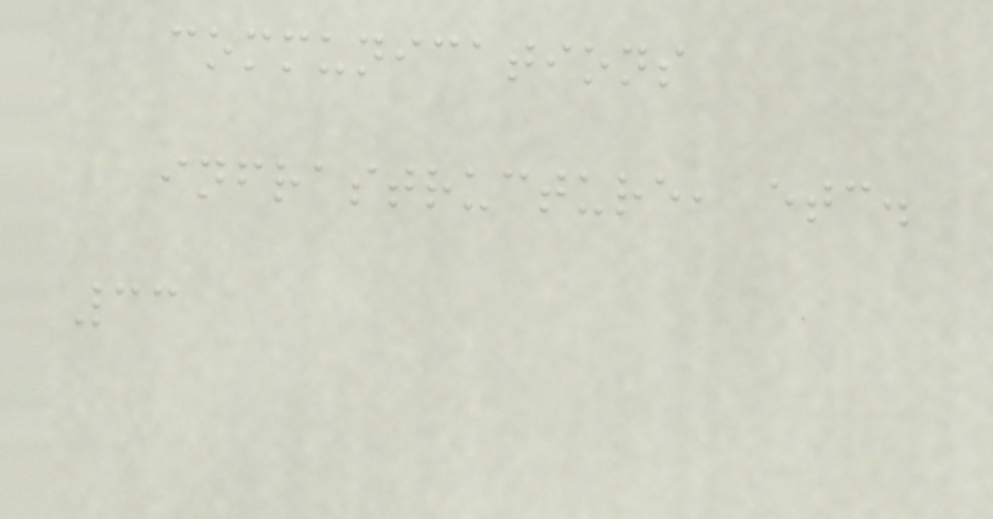communications
infrastructure, etc.
33
